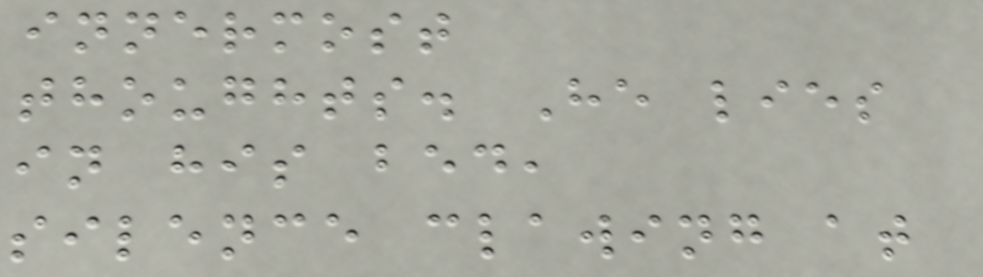innermost
thoughts. He lies
in his bed,
silence clawing at
